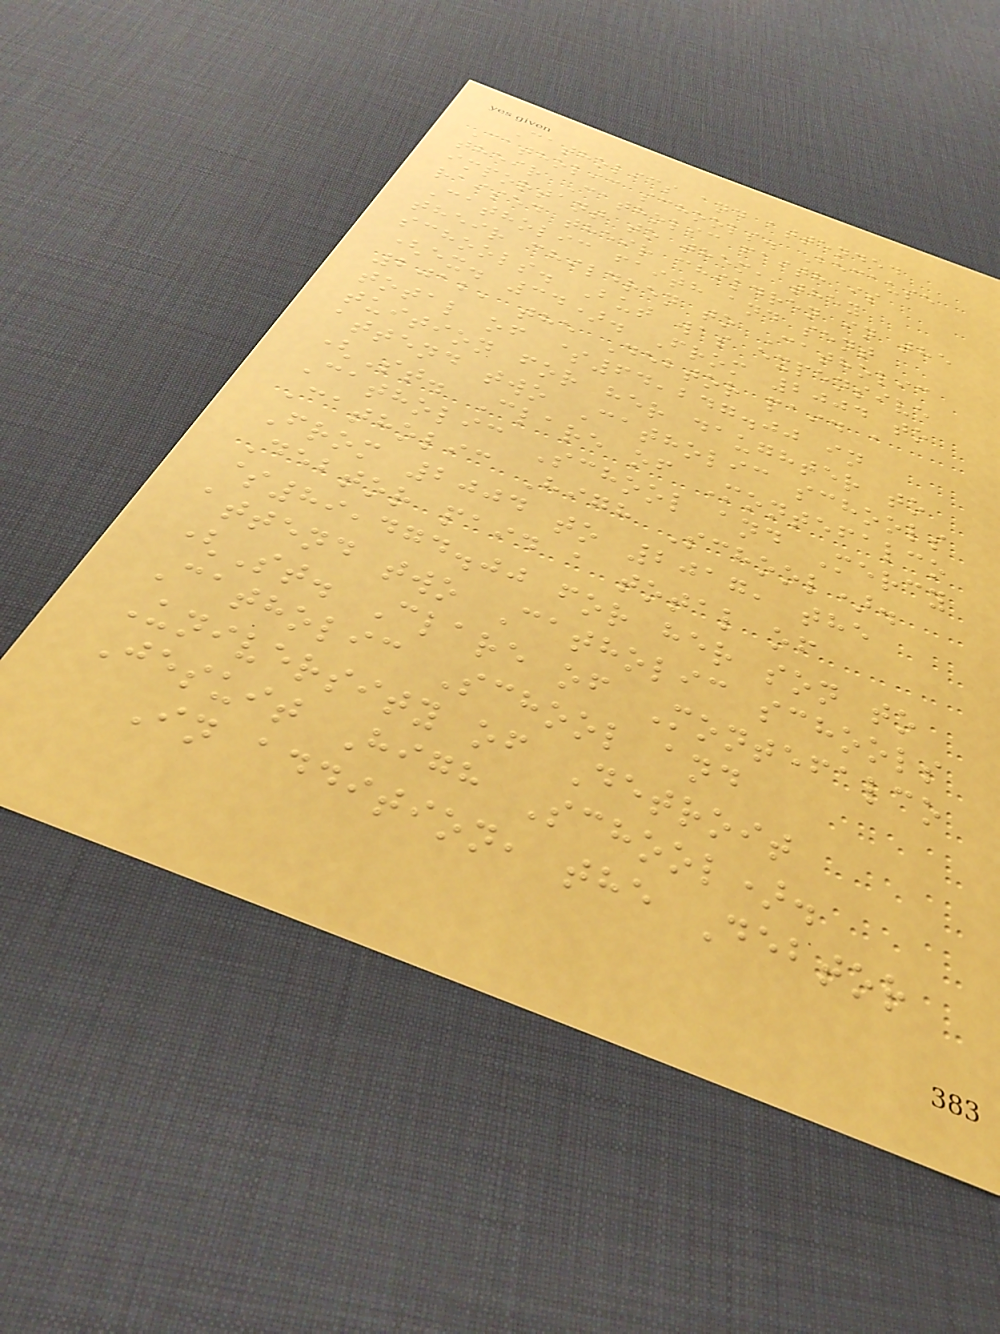Catholics and attended
Catholic schools. Because
their Catholic faith is
important to them, they
raised their children in the
Catholic faith and sent
their children to Catholic
schools. But was expensive
(ex. 34). From 2004 to
2012, the Debtor paid a
total of $64,247.00 in
tuition for her daughter to
attend two Catholic schools
(St. Clare of Montefalco
Catholic School and Mercy
Catholic High School).
From 2004 to 2017, the
Debtor paid a total of
$89,474.00 for her son to
attend two Catholic schools
(St. Clare of Montefalco
Catholic School and
University of Detroit
Jesuit High School).
In addition, the Debtor
